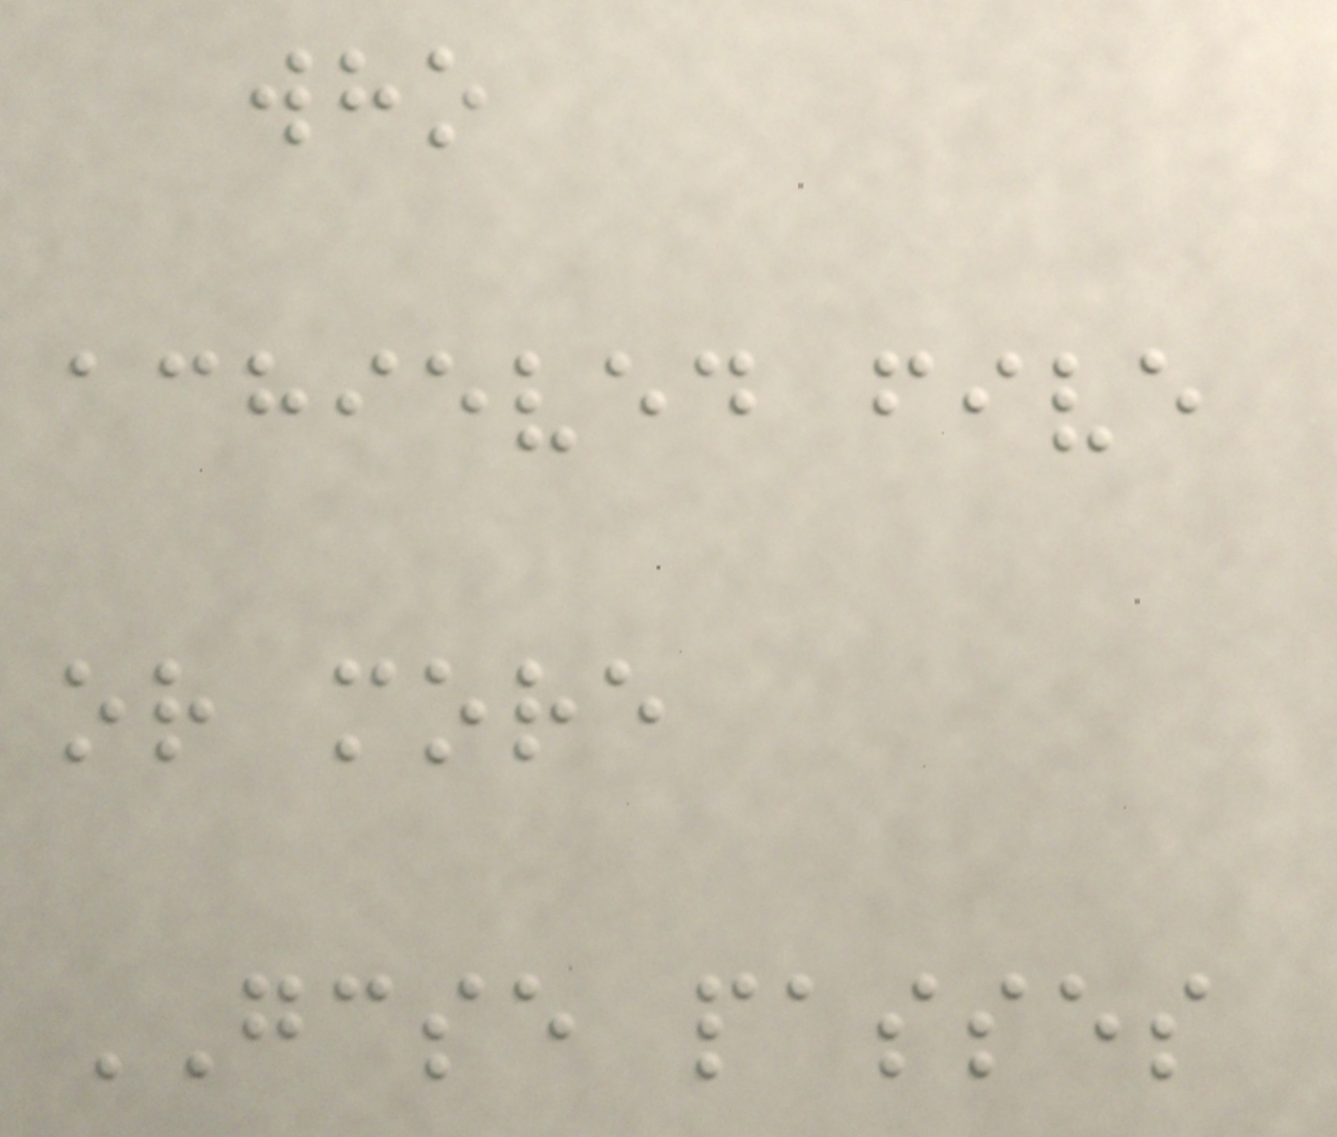who
achieved five
or more
GCSE passes
